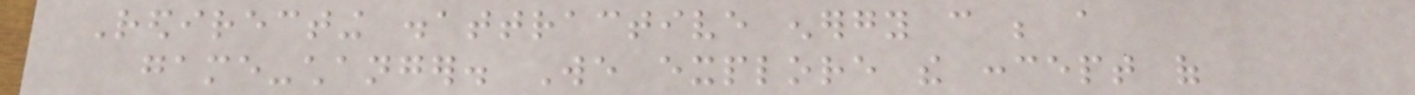Redirecting disattractive energy can be a
game-changer. We explore the concept of
